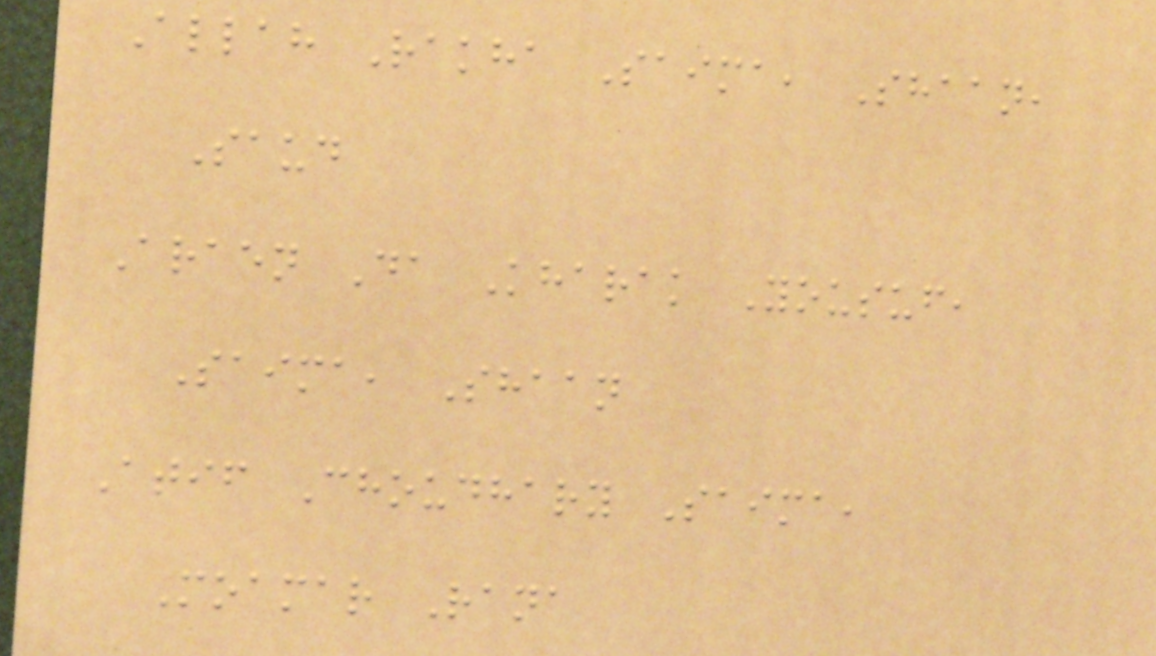Allah Rakha Saima, Shaan,
Saud
Araen Da Kharak Yousuf,
Saima, Shaan
Atif Choudhary Saima,
Moamar Rana
